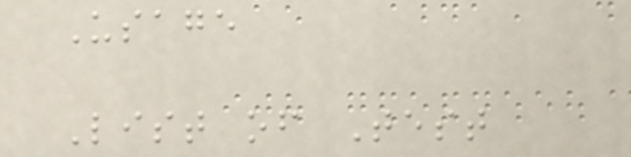Usage
List of Test
